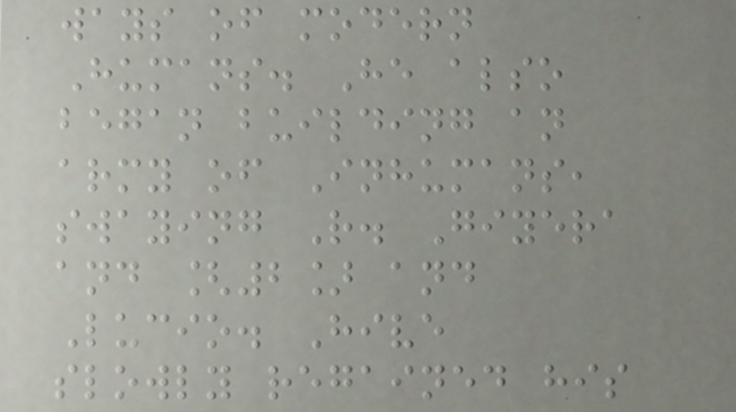ways of modern
Humans. He also
began building an
army of Inhumans,
swaying R. Giyera
and [2] and
Lucio. Hive
slowly regained his
